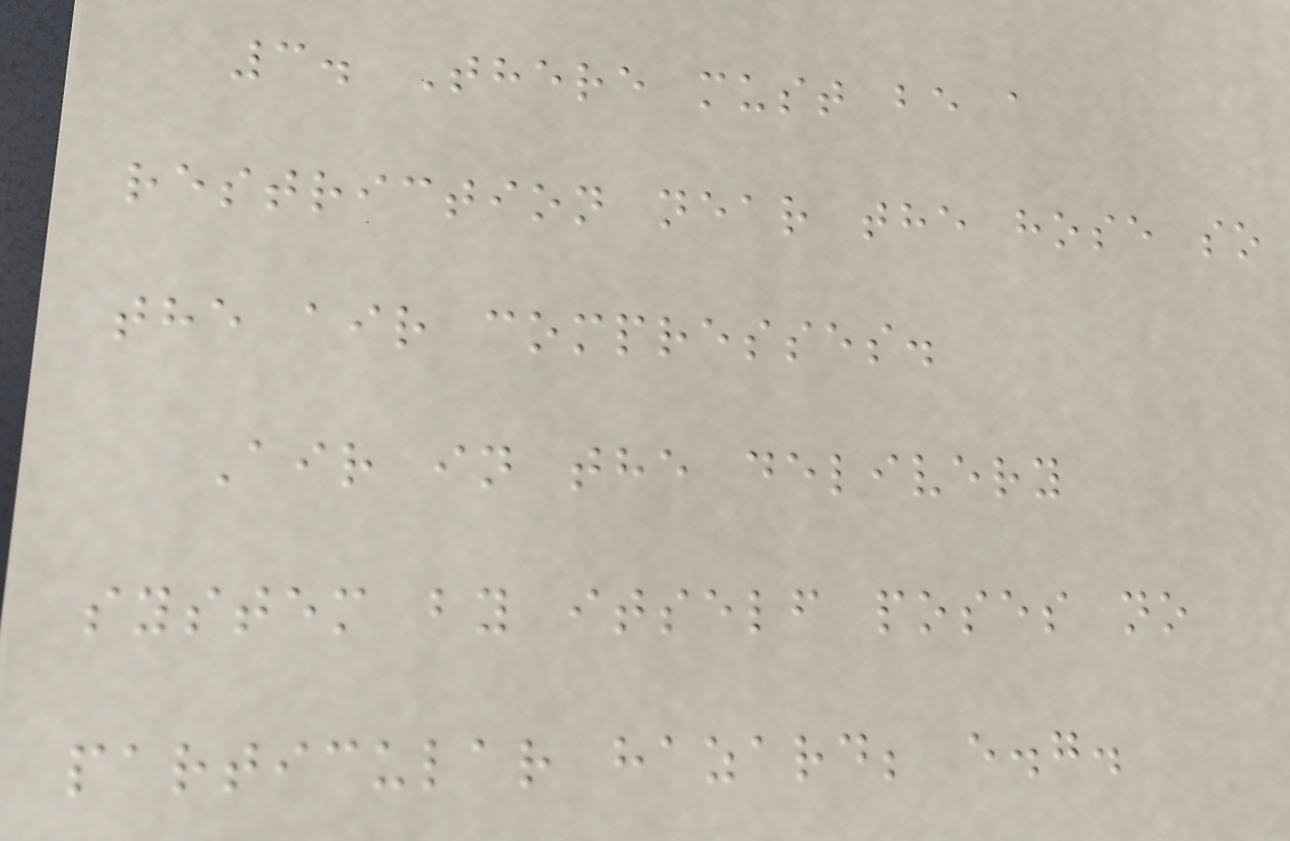3. There must be a
restriction near the hose so
the air compresses.
Air in the delivery
system by itself poses no
particular hazard; e.g.
